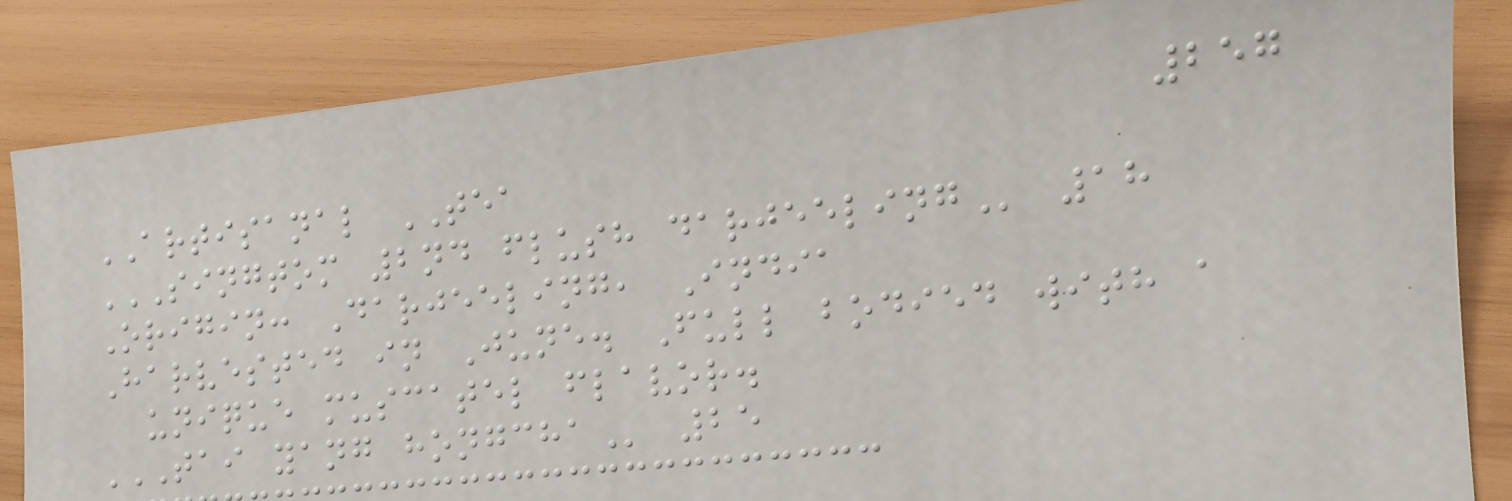257
ARTISANAL TEA
SINGTOM 2ND FLUSH DARJEELING 18
Origin: Darjeeling, India
Harvested in June. Full bodied with a
unique muscatel flavor.
TAI YANG HONGCHA 25
